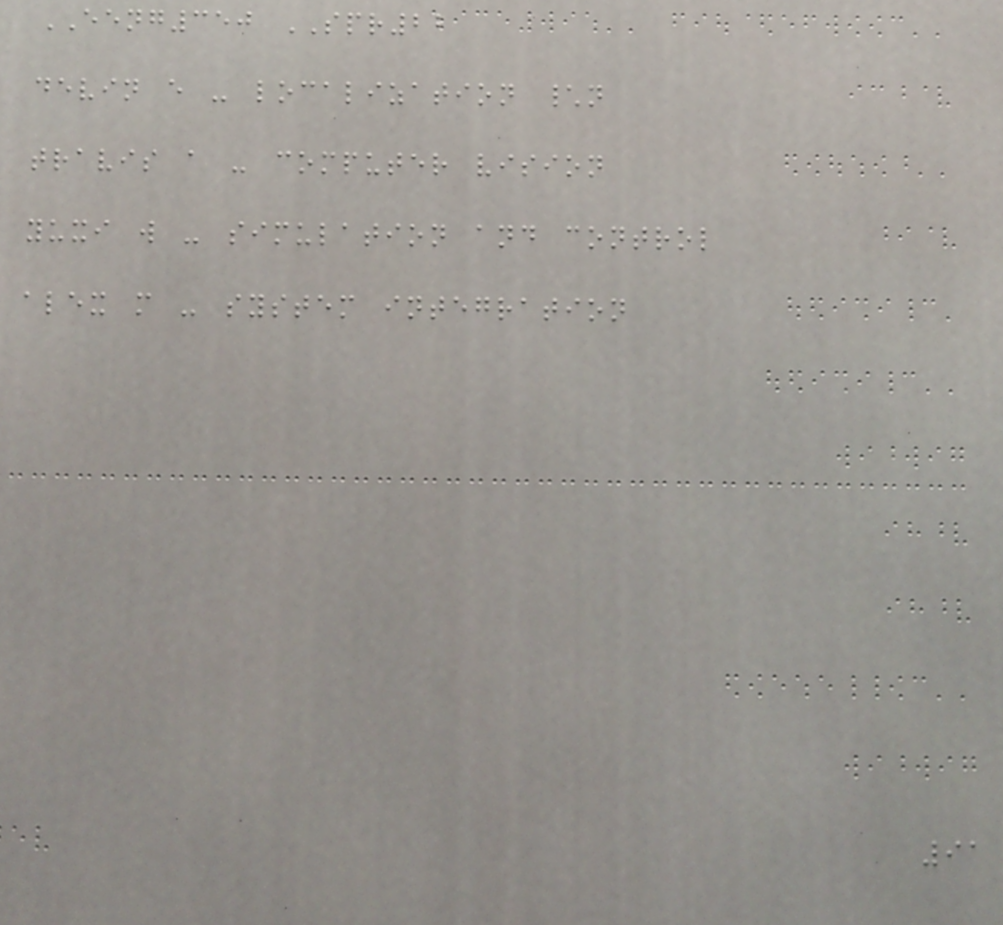EENG350 SPR22
devin e - localization \n
travis a - computer vision
yuxi w - simulation and control
alex m - system integration
91
